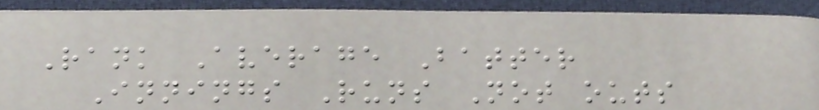Rank Average Batter
Innings Runs Not outs
